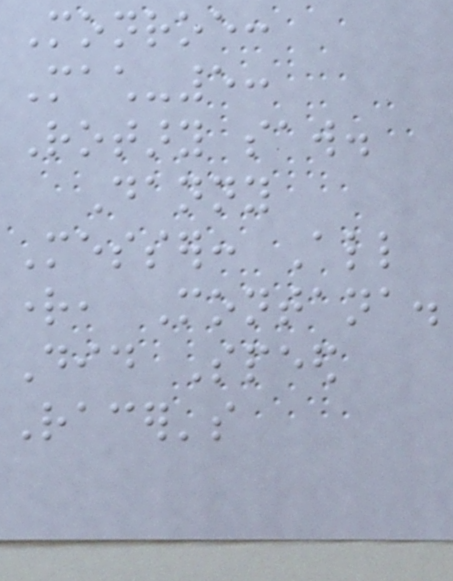Monroe:
Mach-5:
Rotary saw.
Danny
Messer: All
right, Montana.
Did Speed
Racer's
